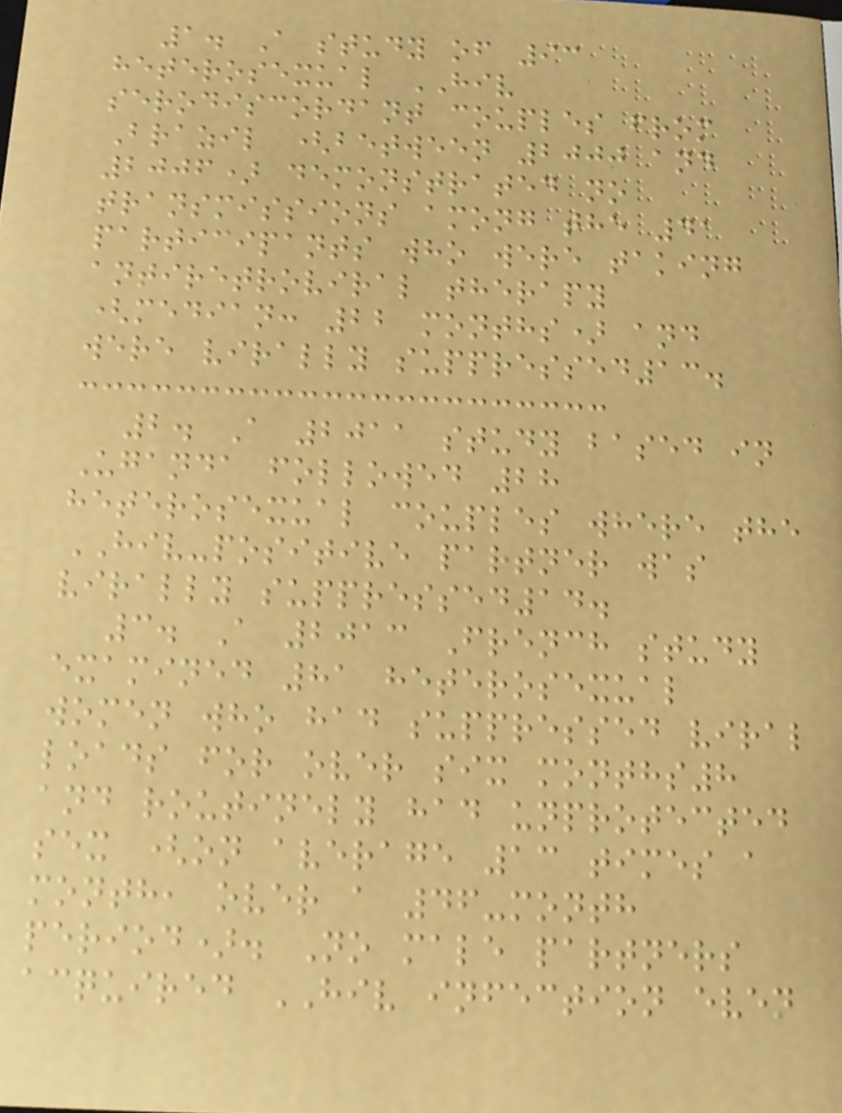1. A study of 93
heterosexual HIV
serodiscordant couples from
Brazil (between 2000 and
2006) demonstrated no
transmissions among the 41
participants who were taking
antiretroviral therapy
(median: 22 months) and
were virally suppressed13.
2. A 2011 study based in
Uganda followed 28
heterosexual couples where the
HIV-positive partner was
virally suppressed14.
3. A 2013 French study
examined 81 heterosexual
women who had suppressed viral
loads for over six months8
and routinely had unprotected
sex (on average 13 times a
month, over a 46-month
period). No male partners
acquired HIV infection even
